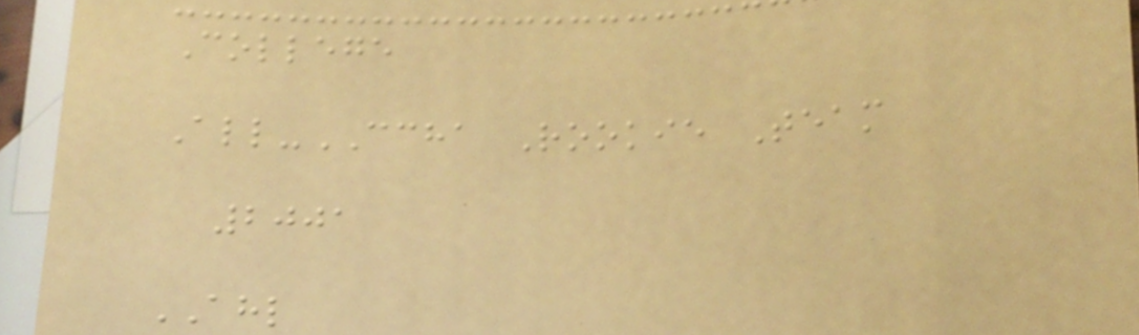College
All-CCHA Rookie Team
2001
AHL
